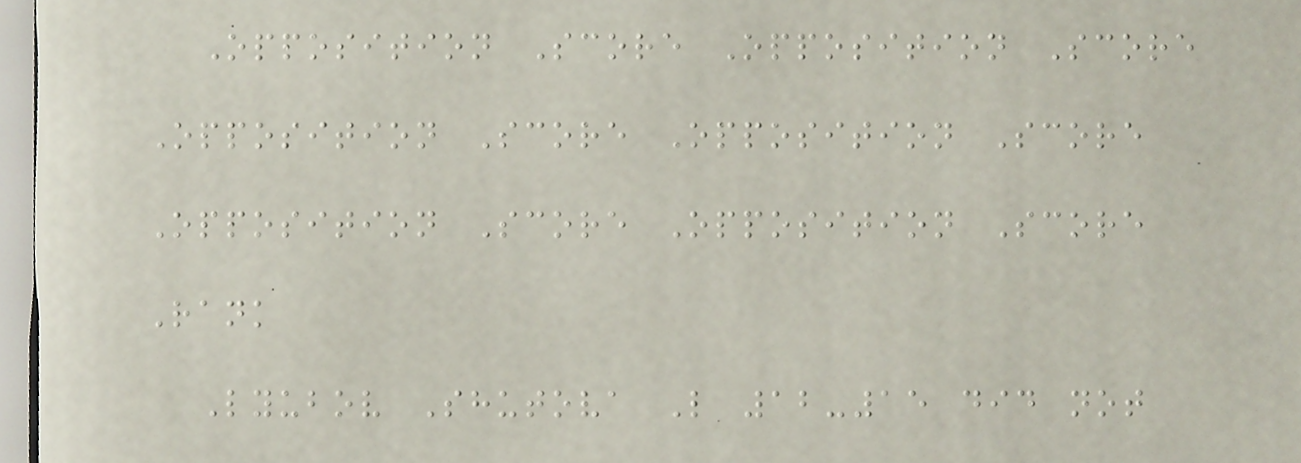Opposition Score Opposition Score
Opposition Score Opposition Score
Opposition Score Opposition Score
Rank
Lyubov Shutova L 12-15 did not
